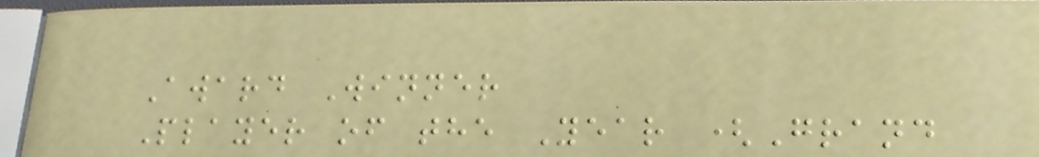Award Winner
Player of the Year (Grand
